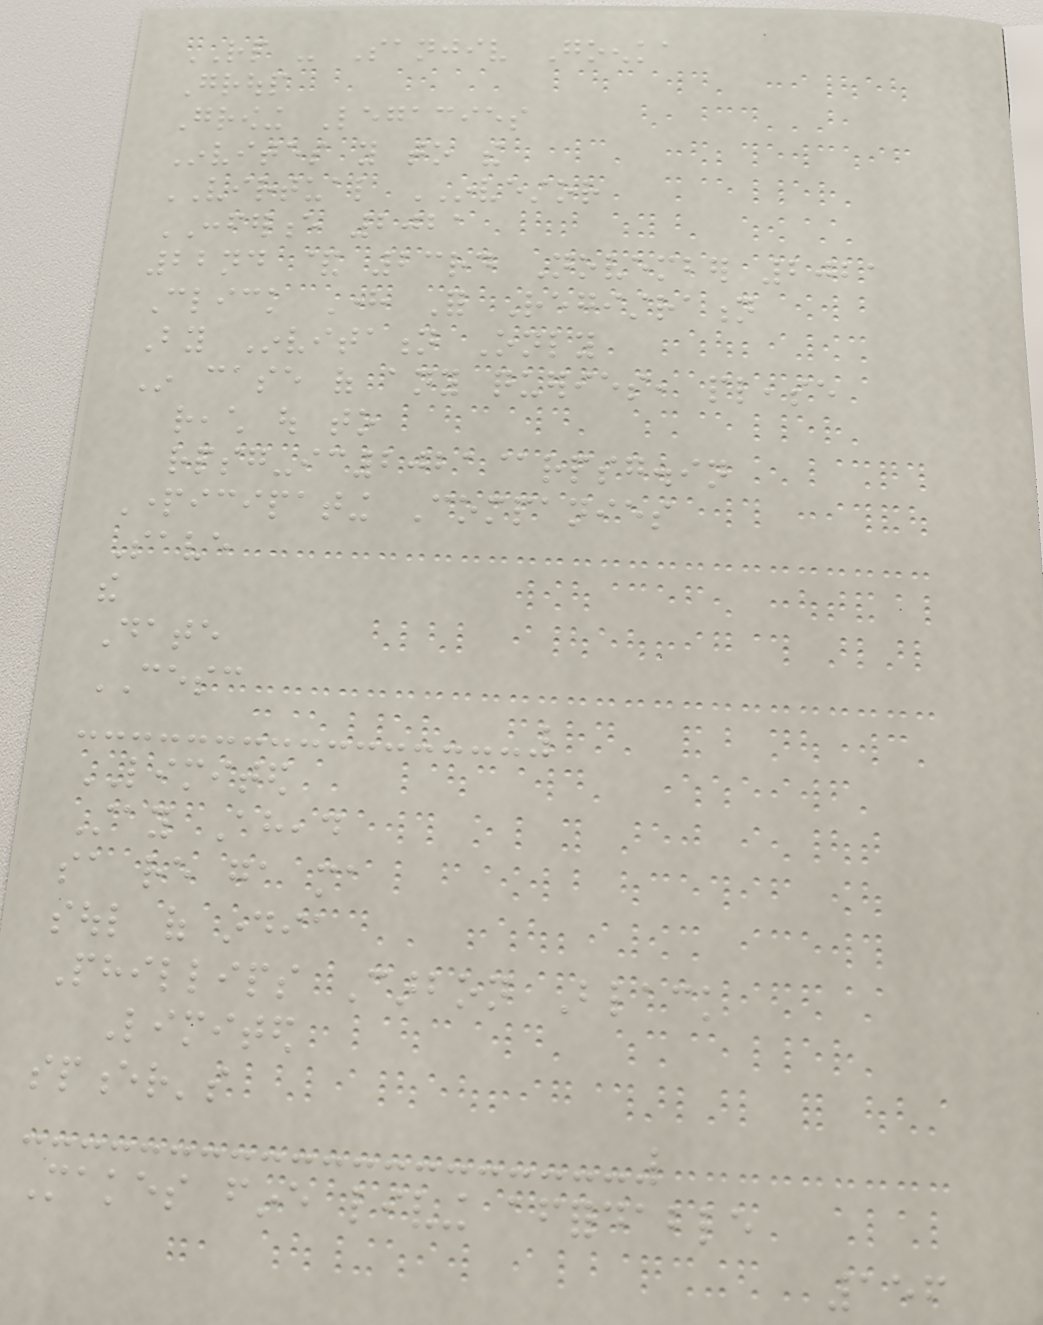RP - Sanjiv Goenka
Group
Growing Legacies
Invites you to the
VIRTUAL INVESTOR
CONFERENCE 2021
22nd & 23rd November 2021
Click Here For Registration
By Invitation Only
In case of any queries, please
reach out to
rpsg-ic2021@rpsg.in
Participating Companies
Save
the
Date
CESC
LIMITED
Stay Ahead
sa re ga ma
soul of india
Phillips Carbon Black
Limited
spencer's
Makes fine living affordable
156
